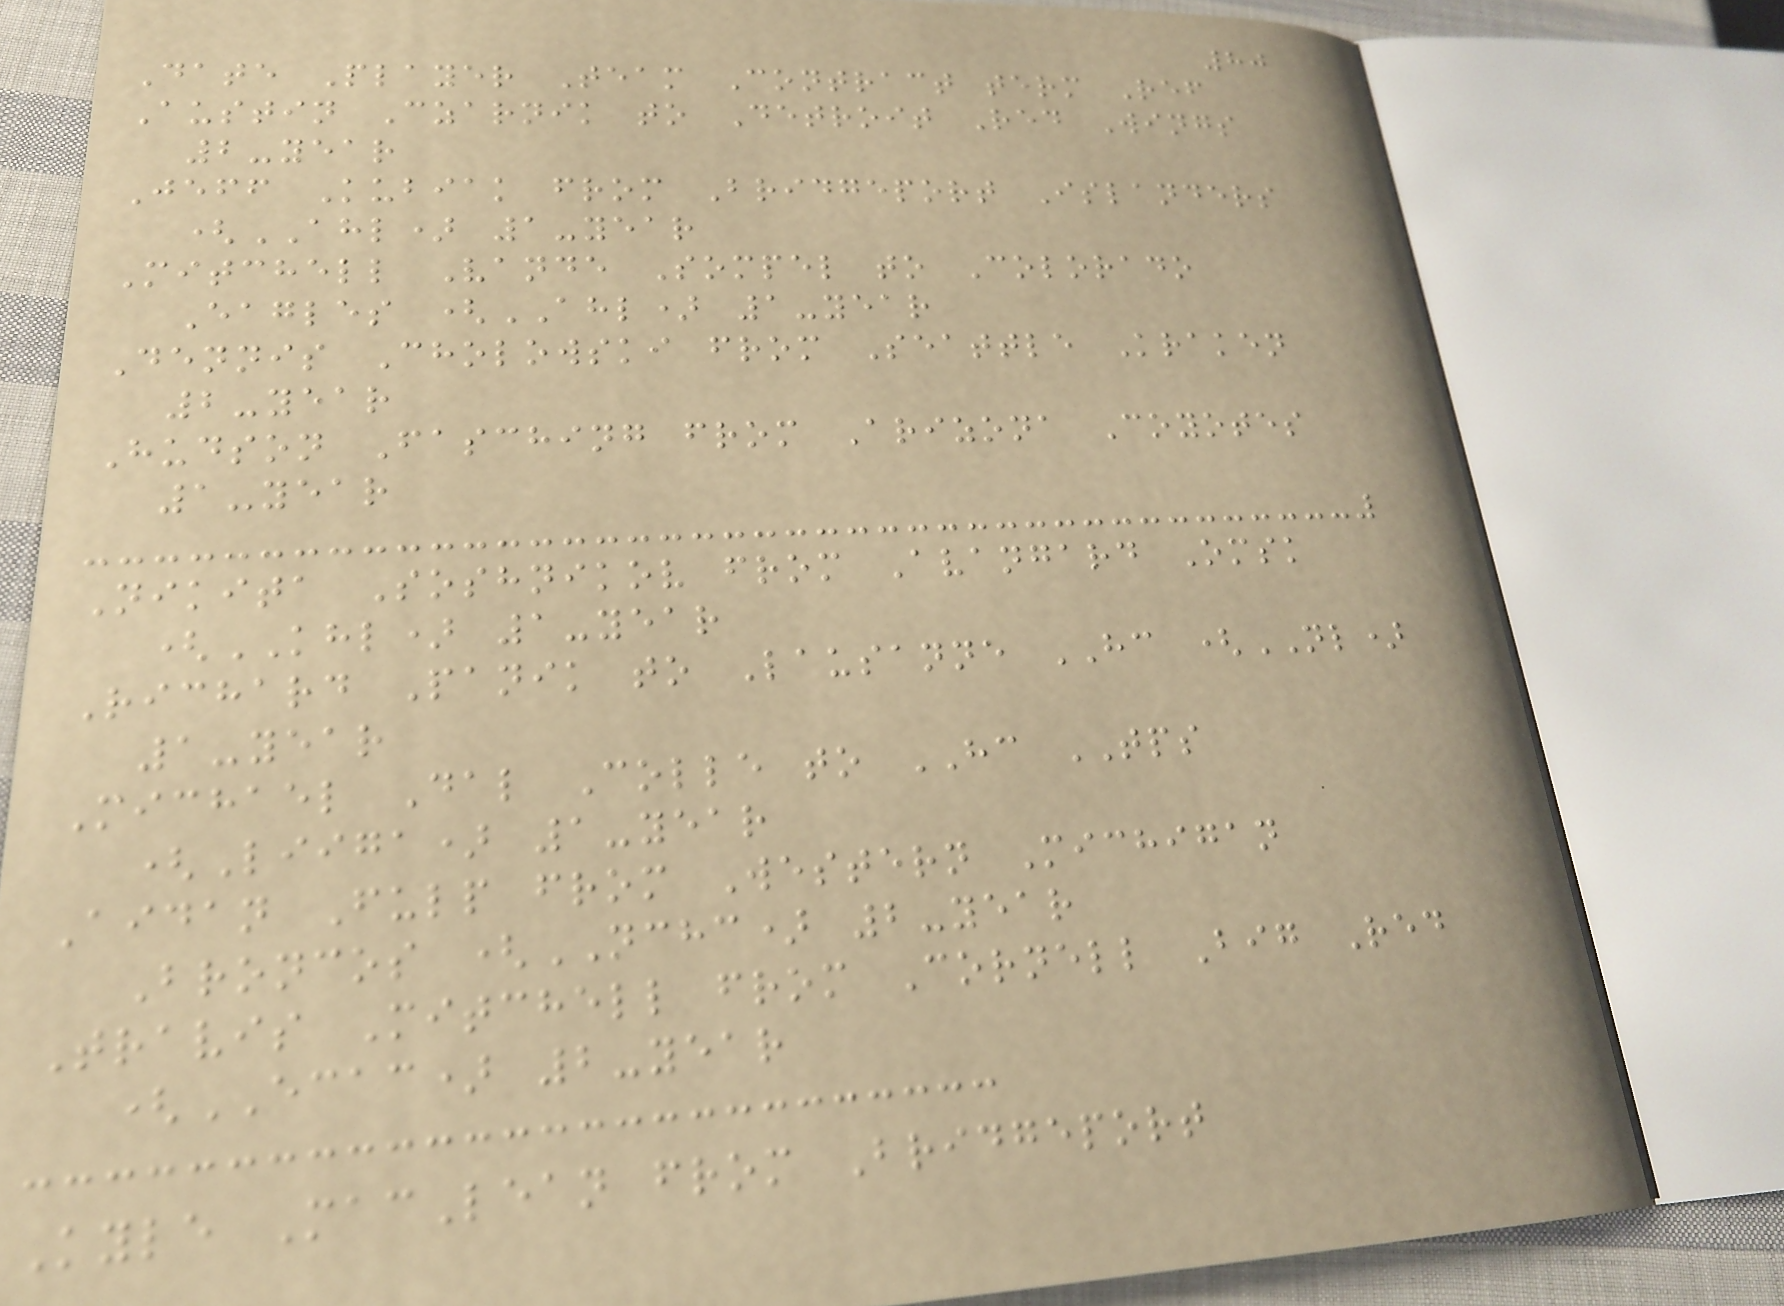80
Date Player Team Contract term Ref
Austin Czarnik to Detroit Red Wings
2-year
Jeff Kubiak from Bridgeport Islanders
(AHL) 1-year
Mitchell Vande Sompel to Colorado
Eagles (AHL) 1-year
Dennis Cholowski from Seattle Kraken
2-year
Hudson Fasching from Arizona Coyotes
1-year
Nikita Soshnikov from Avangard Omsk
(KHL) 1-year
Richard Panik to Lausanne HC (NL)
1-year
Michael Dal Colle to HC TPS
(Liiga) 1-year
Aidan Fulp from Western Michigan
Broncos (NCHC) 2-year
Travis Mitchell from Cornell Big Red
(ECAC) 2-year
Kyle MacLean from Bridgeport
